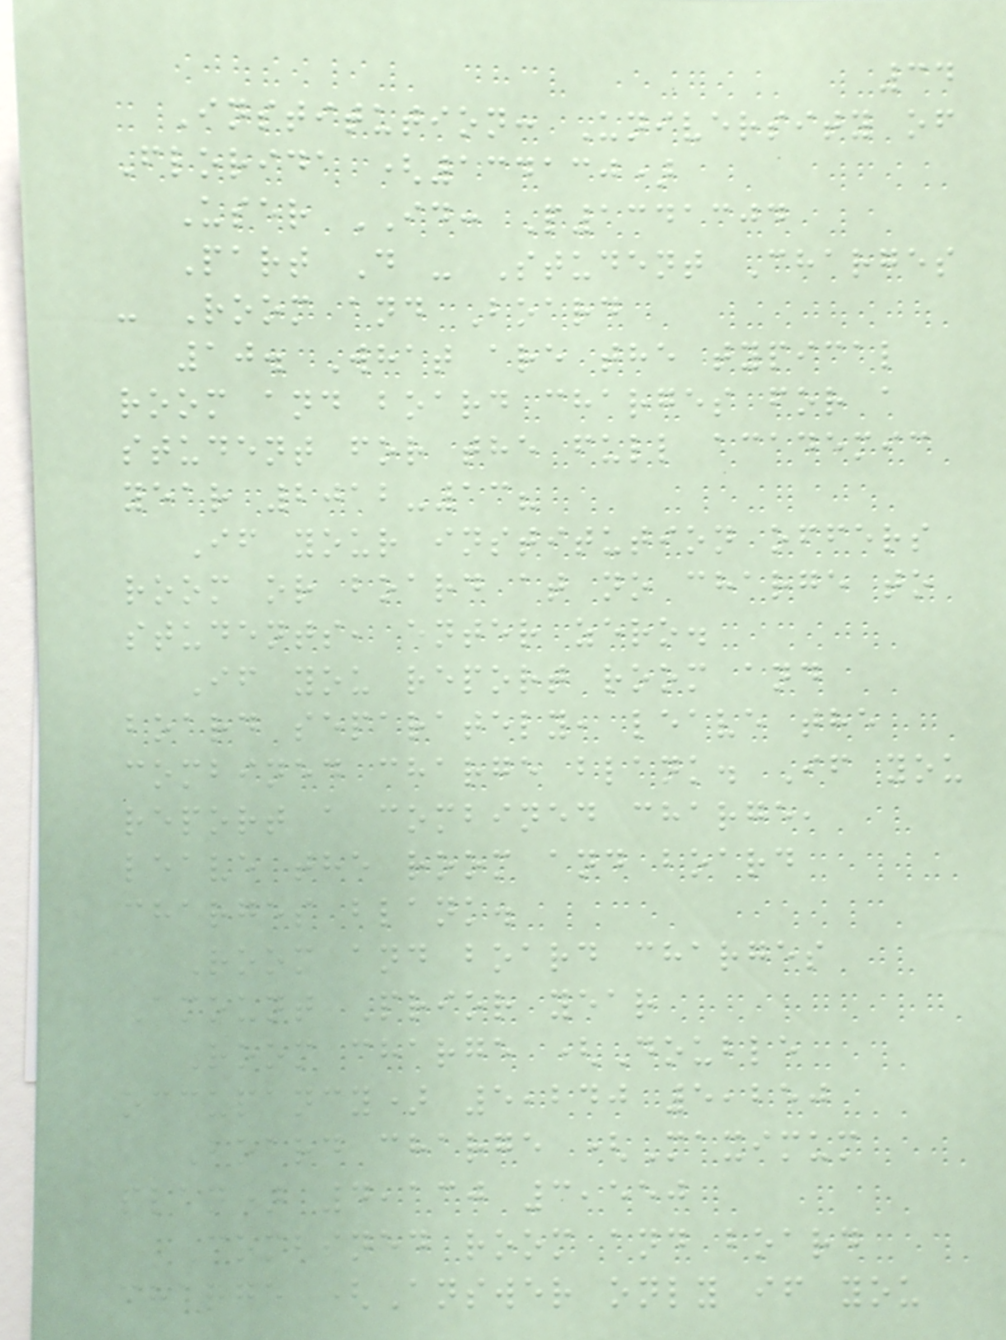34
Institution: University of
Florida (134130)
User ID: P1341304
Part D - Student Charges
- Room and Board
10. What are the typical
room and board charges for a
student for the full academic
year 2012-13?
If your institution offers
room or board at no charge to
students, enter zero.
If you report room and
board separately, leave the
combined charge blank. If you
report a combined charge,
leave the room and board
charges blank.
Room and board charges
Amount Prior year
Room charge (Double
occupancy) 5,240 5,250
Board charge (Maximum
plan) 4,130 3,550
Combined room and board
charge (Answer only if you
